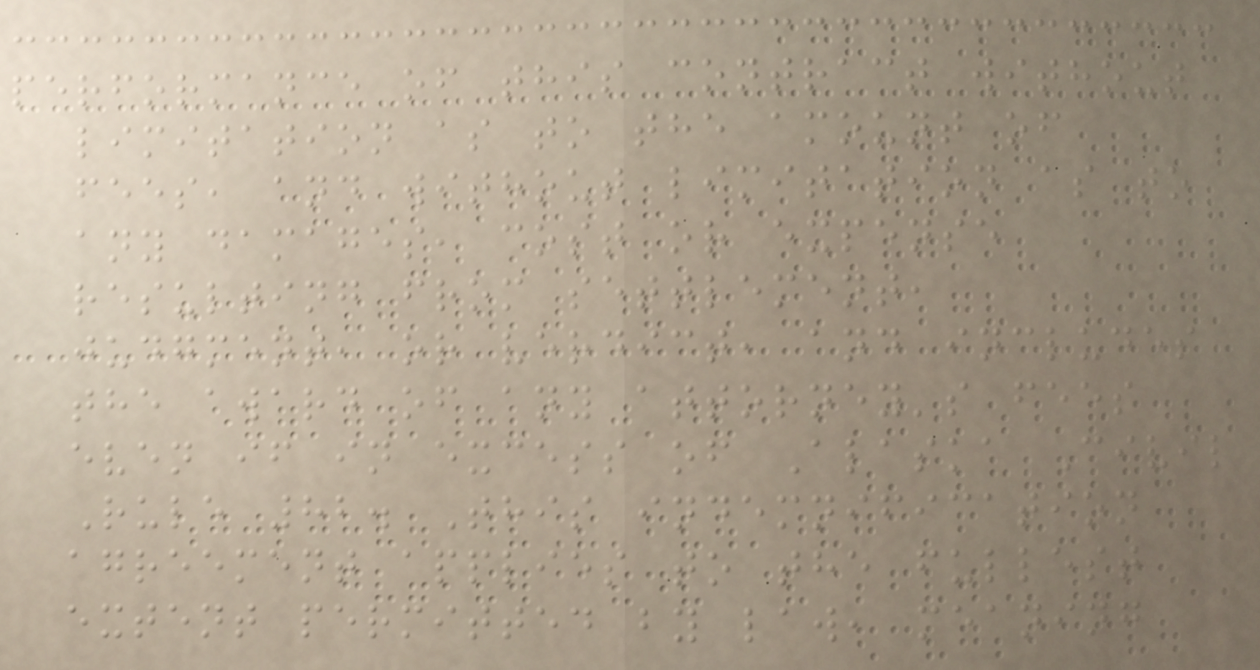performance of this contract without
limitation as to the amount of
fees, and without limitation as to
any damages, cost or expense
resulting from settlement,
judgment, or verdict, and includes
the award of any attorney's fees
even if in excess of Alaska Civil
Rule 82. This indemnification
agreement applies to the fullest
extent permitted by law, meaning
